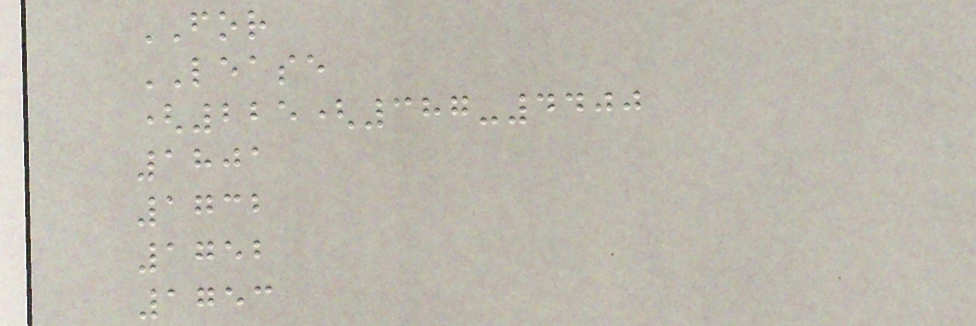FOR
LEASE
(225(387-4400
1801
1732
1752
1753
